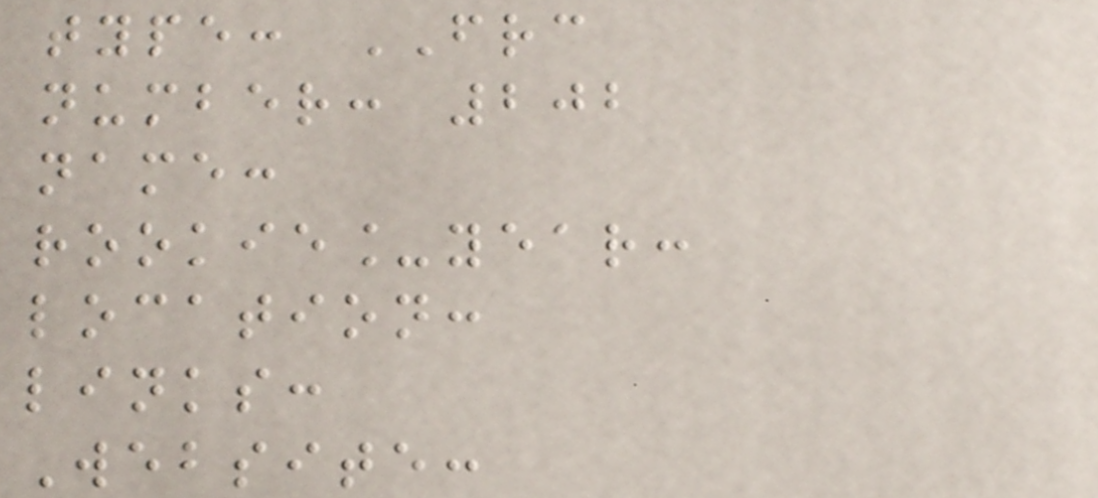type: FRC
number: 202
name:
rookie_year:
location:
links:
Website:
